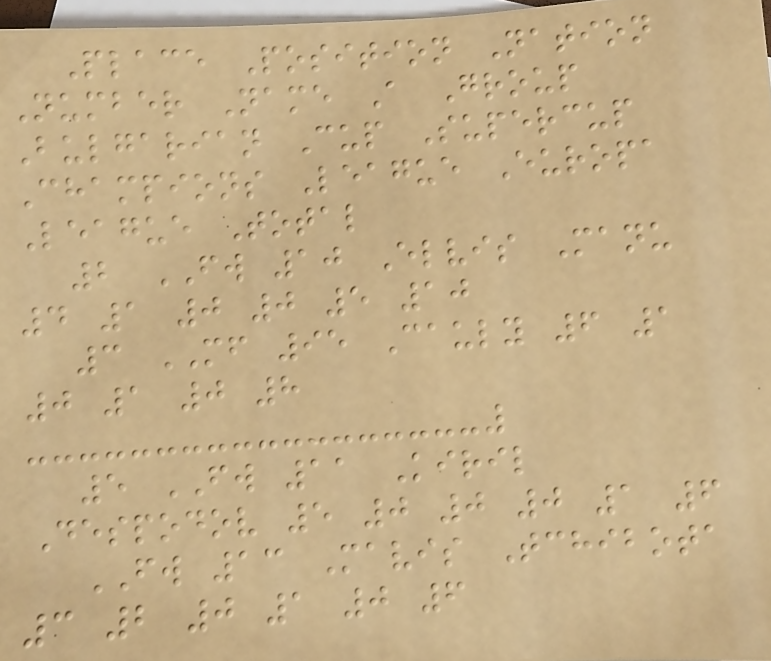Place Position Nation
Number Name A Group
Bulgarian Cup Supercup
Champions League Europa
League Total
2 FW 10 Elvis Manu
4 1 0 0 5 10
3 MF 95 Cauly 6 1
0 1 0 8
5 FW 11 Kiril
Despodov 5 0 0 0 1 6
FW 13 Mavis Tchibota
3 2 0 1 0 6
